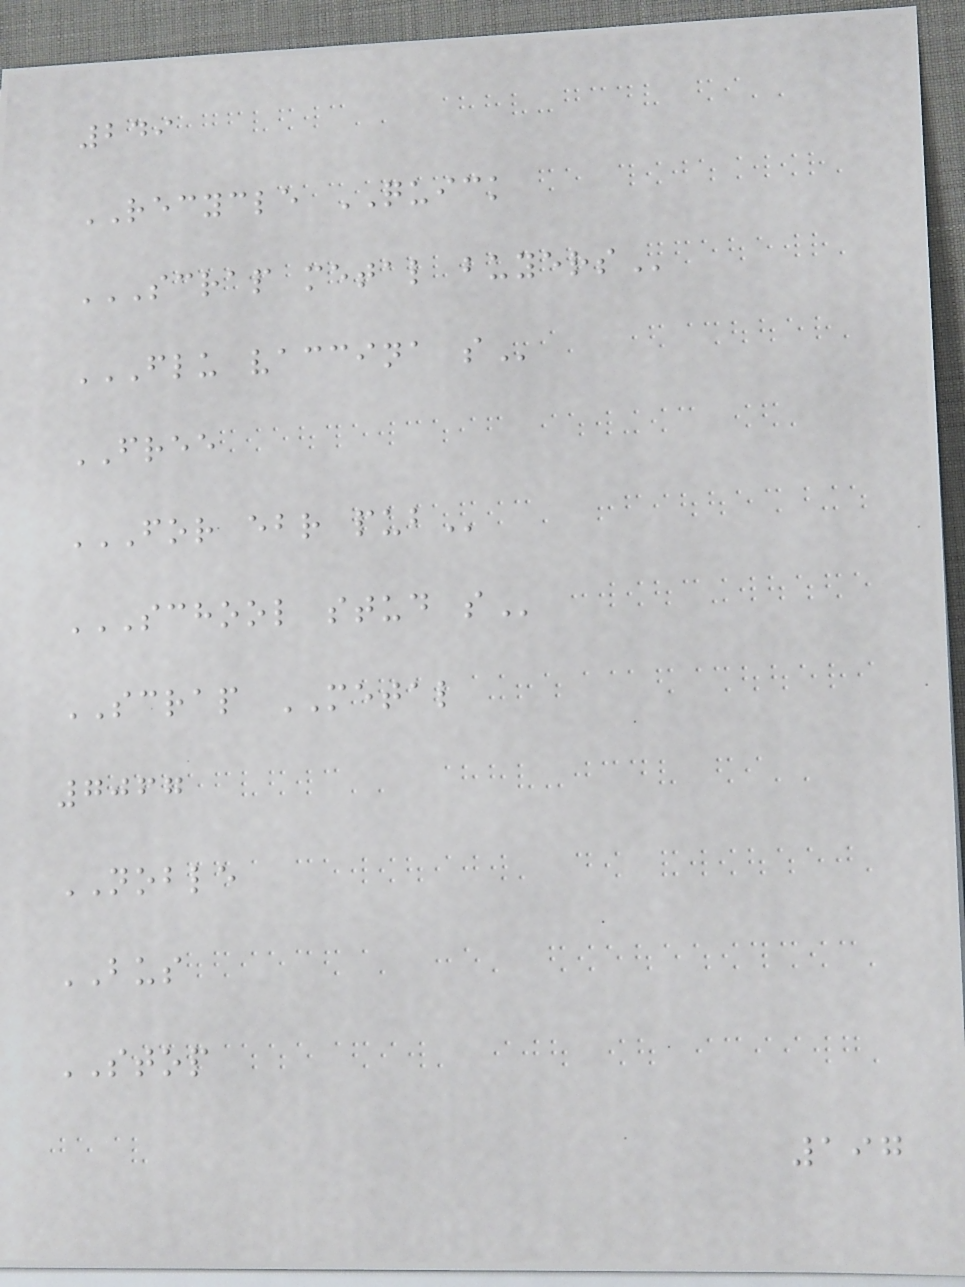249
RECYCLE QUICK
SCRAP METAL BUYERS
FLU VACCINA S
FREE
FOR EBR PUB
SCHOOL STUD S
SCRAP METAL
7067
NOBLE
BUS
STOP
197
